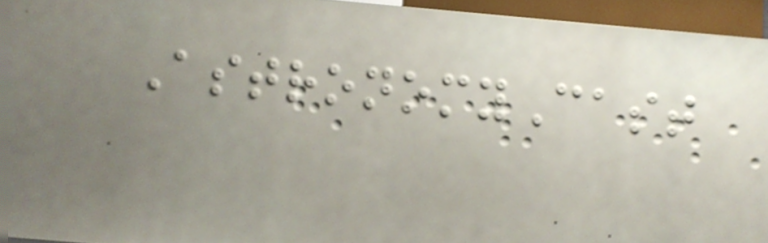AstronomyCast
